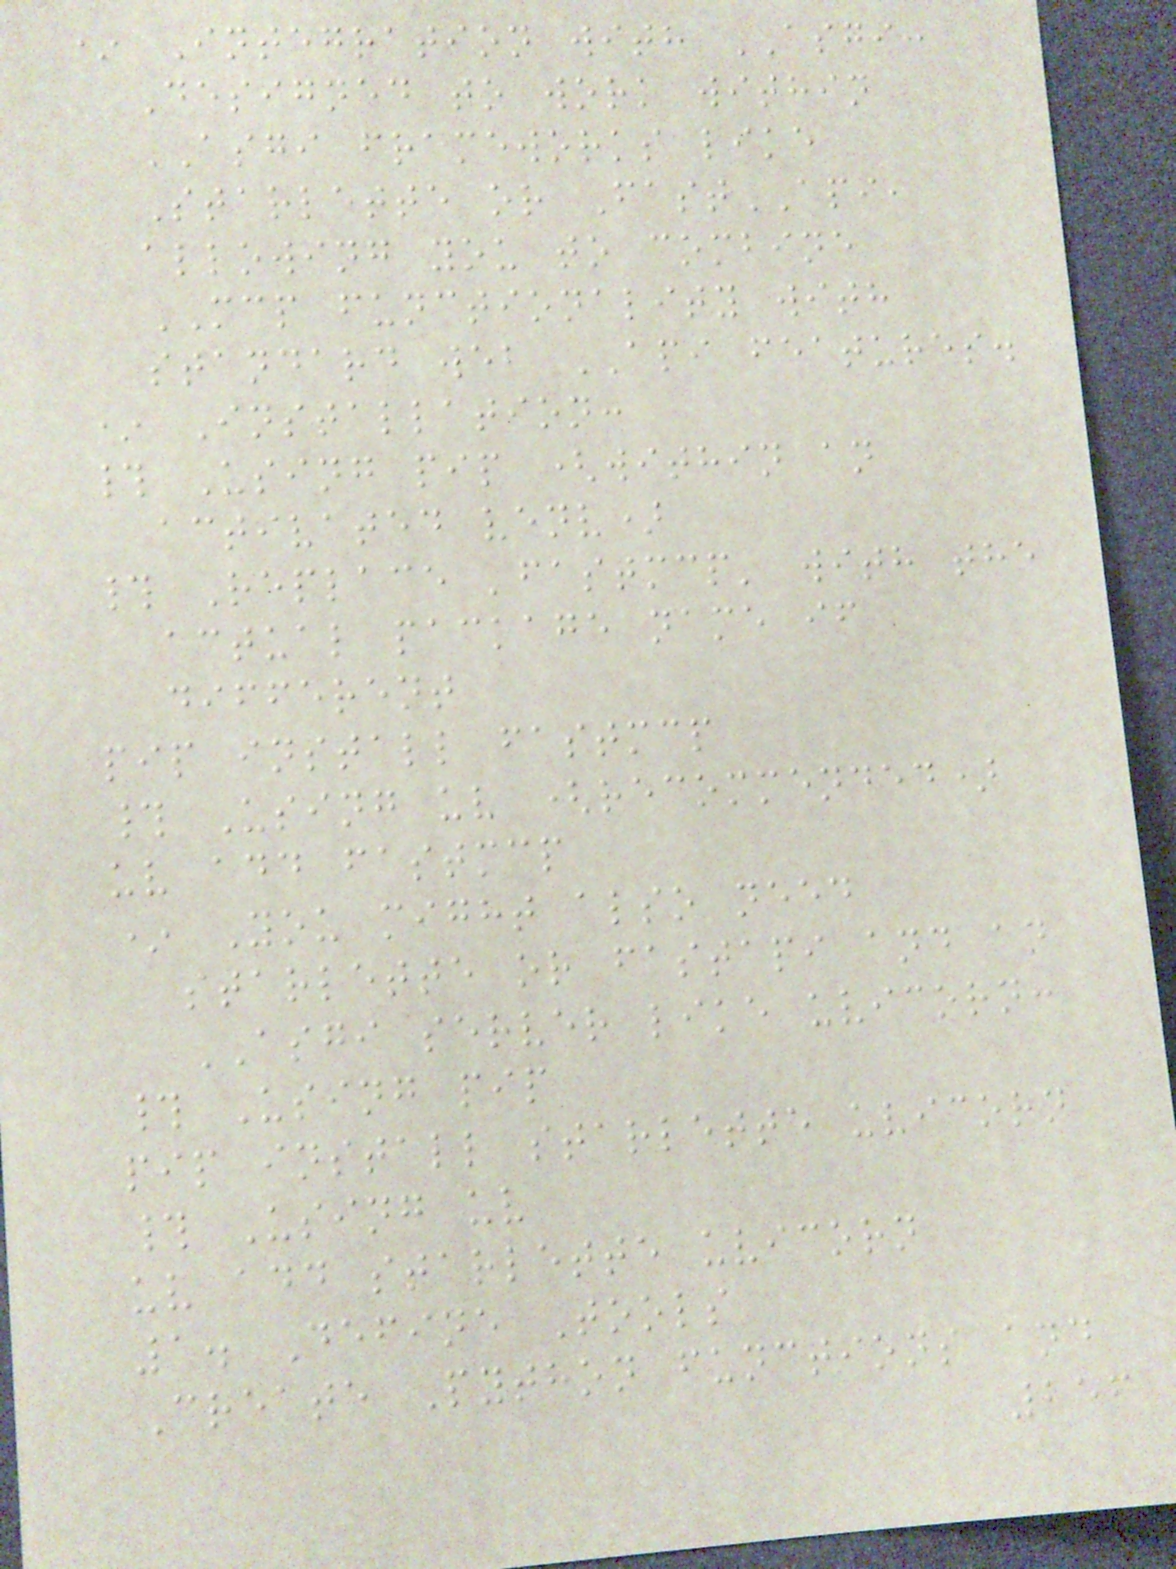* Integration with ASGI:
Designed to work within
ASGI frameworks like
Starlette or FastAPI,
allowing you to combine
MCP functionality with
standard web API features.
* Installation:
# Using pip (within an
activated venv)
# Replace 'fastmcp' with the
actual package name if
different
pip install fastmcp
# Using uv (recommended)
uv add fastmcp
* You might also need
starlette or fastapi and an
ASGI server like uvicorn:
# Using pip
pip install starlette uvicorn
# Using uv
uv add starlette uvicorn
1. Define Tools
Create Python functions and
256
